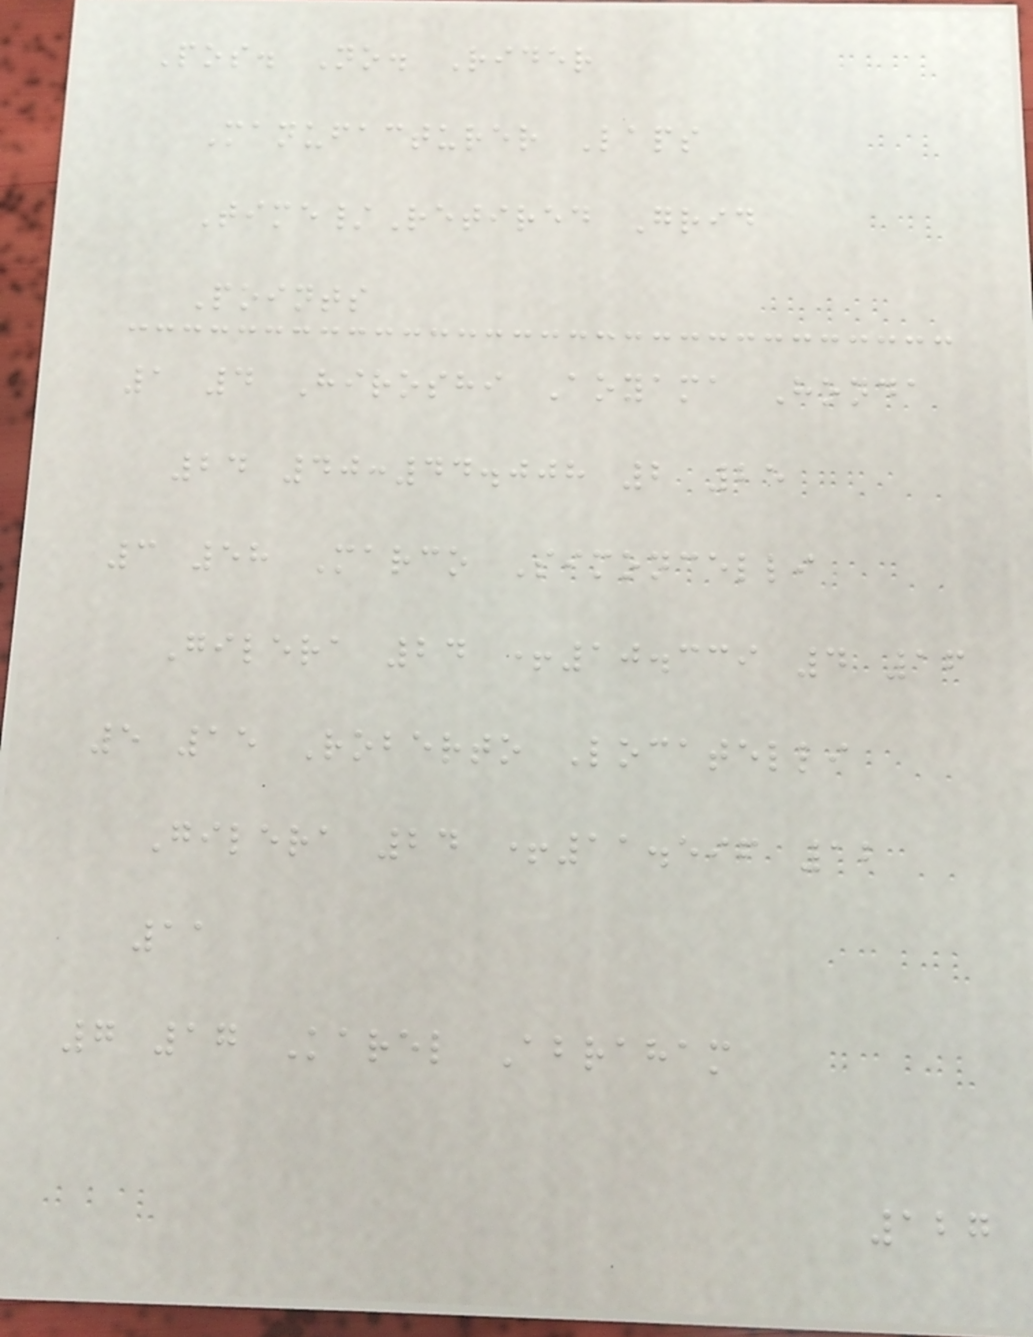Pos. No. Rider
Manufacturer Laps
Time/Retired Grid
Points
1 4 Hiroshi Aoyama Honda
24 40:44.008 2 25
3 58 Marco Simoncelli
Gilera 24 +10.339 4 16
5 15 Roberto Locatelli
Gilera 24 +11.596 12
11
7 17 Karel Abraham
127
